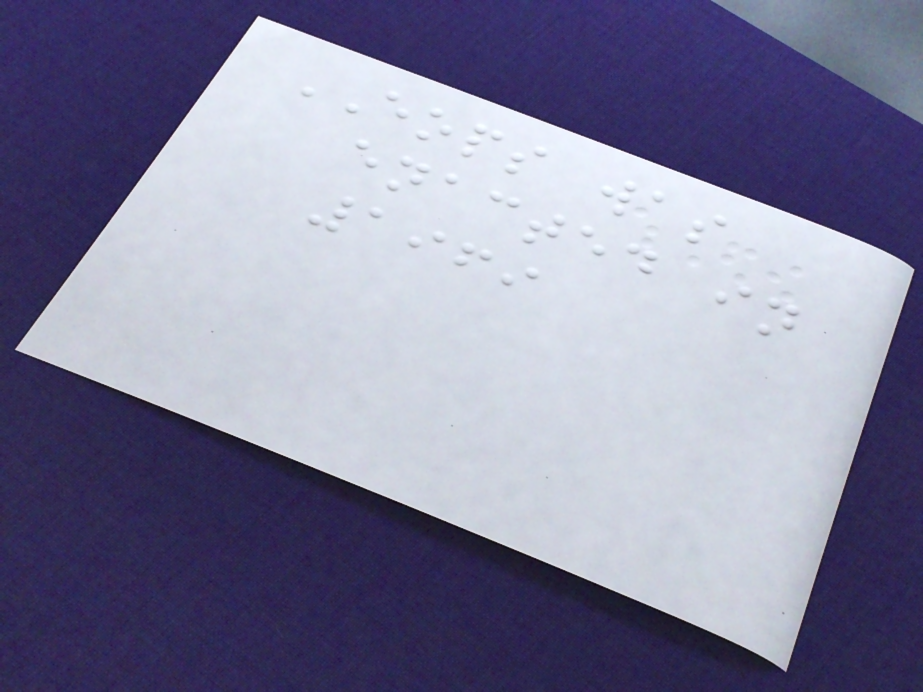EOPS was
enacted in
1969
